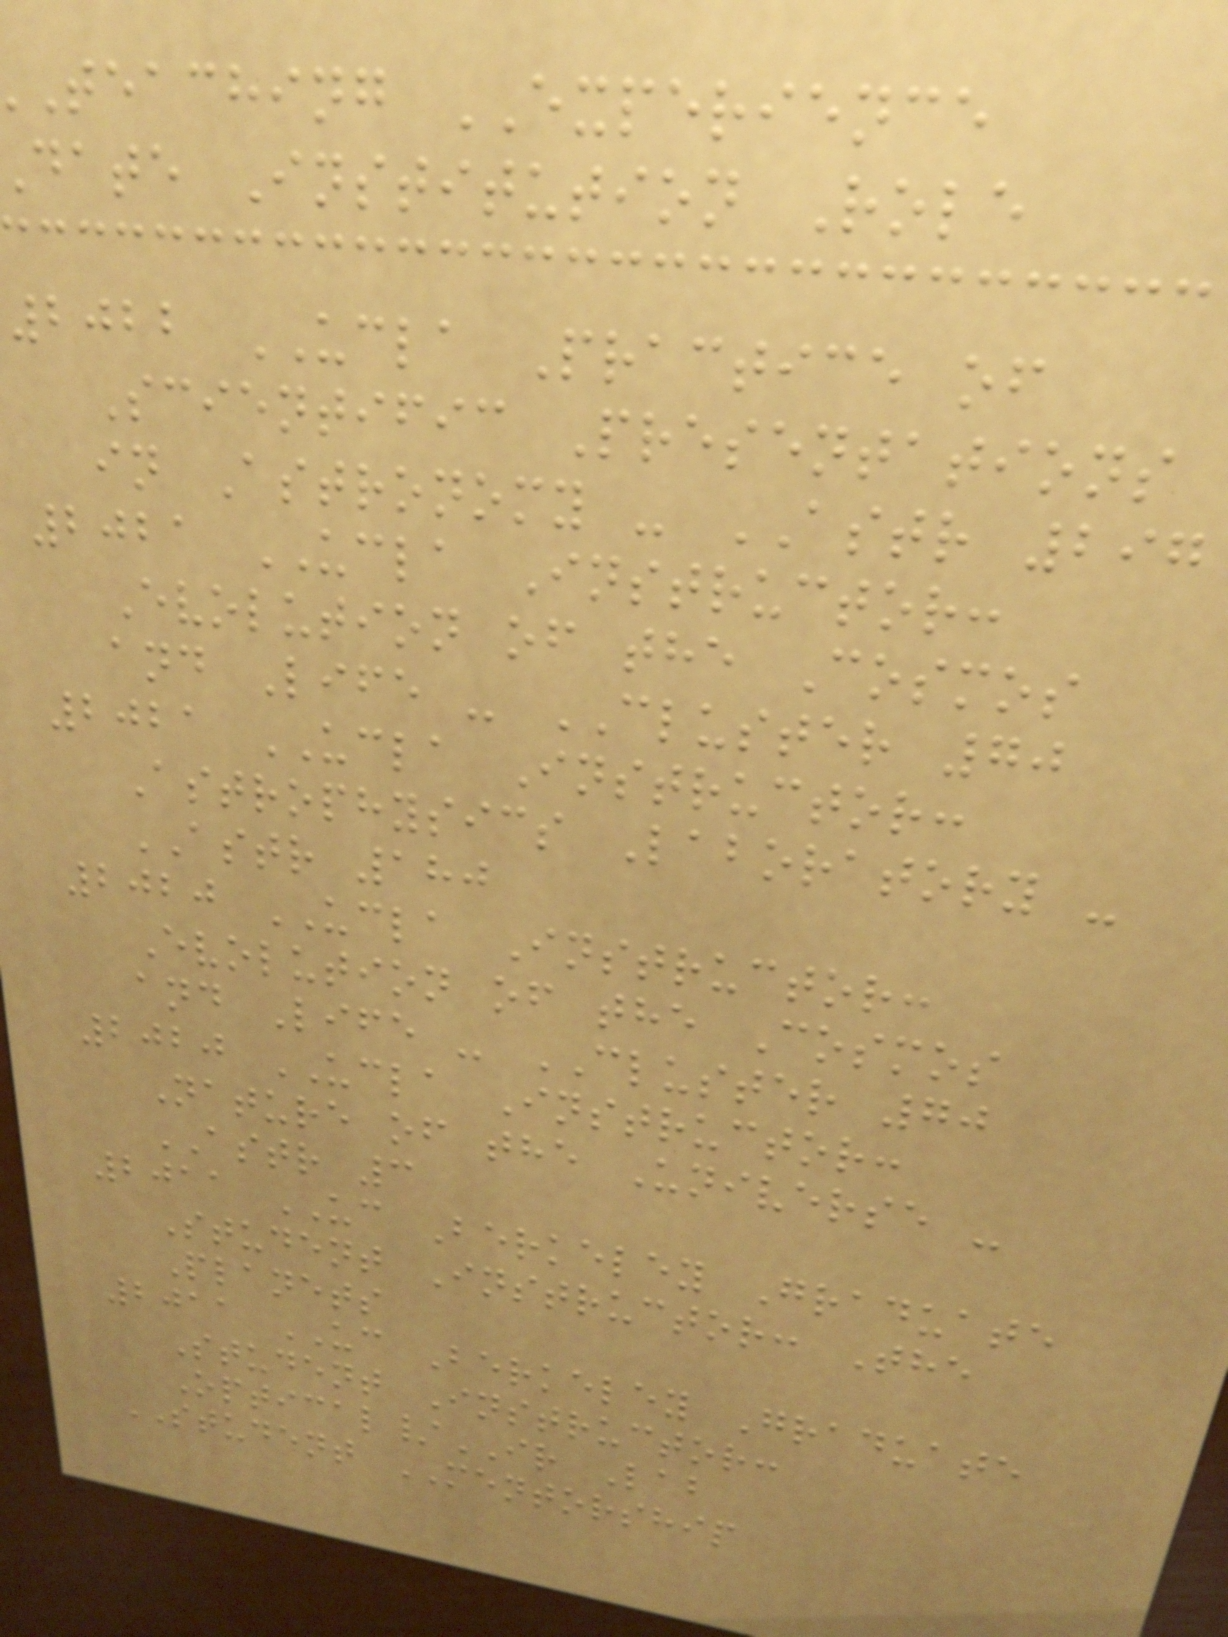teaching EXPERIENCE
date Institution Role
2022 UCLA Practice of
Scientific Presentations
in Astronomy - ASTR 297
2021 UCLA Instructor:
Evolution of the Cosmos
and Life - CLUSTER 70
2021 UCLA Instructor:
Astrophysics Laboratory -
ASTR 180
2020 UCLA Instructor:
Evolution of the Cosmos
and Life - CLUSTER 70
2020 UCLA Instructor:
Nature of the Universe -
ASTR 3
2011 UC Berkeley Graduate
Student Instructor: The
Planets
2011 UC Berkeley Graduate
Student Instructor:
Optical/IR Lab
STUDENT MENTORSHIP
